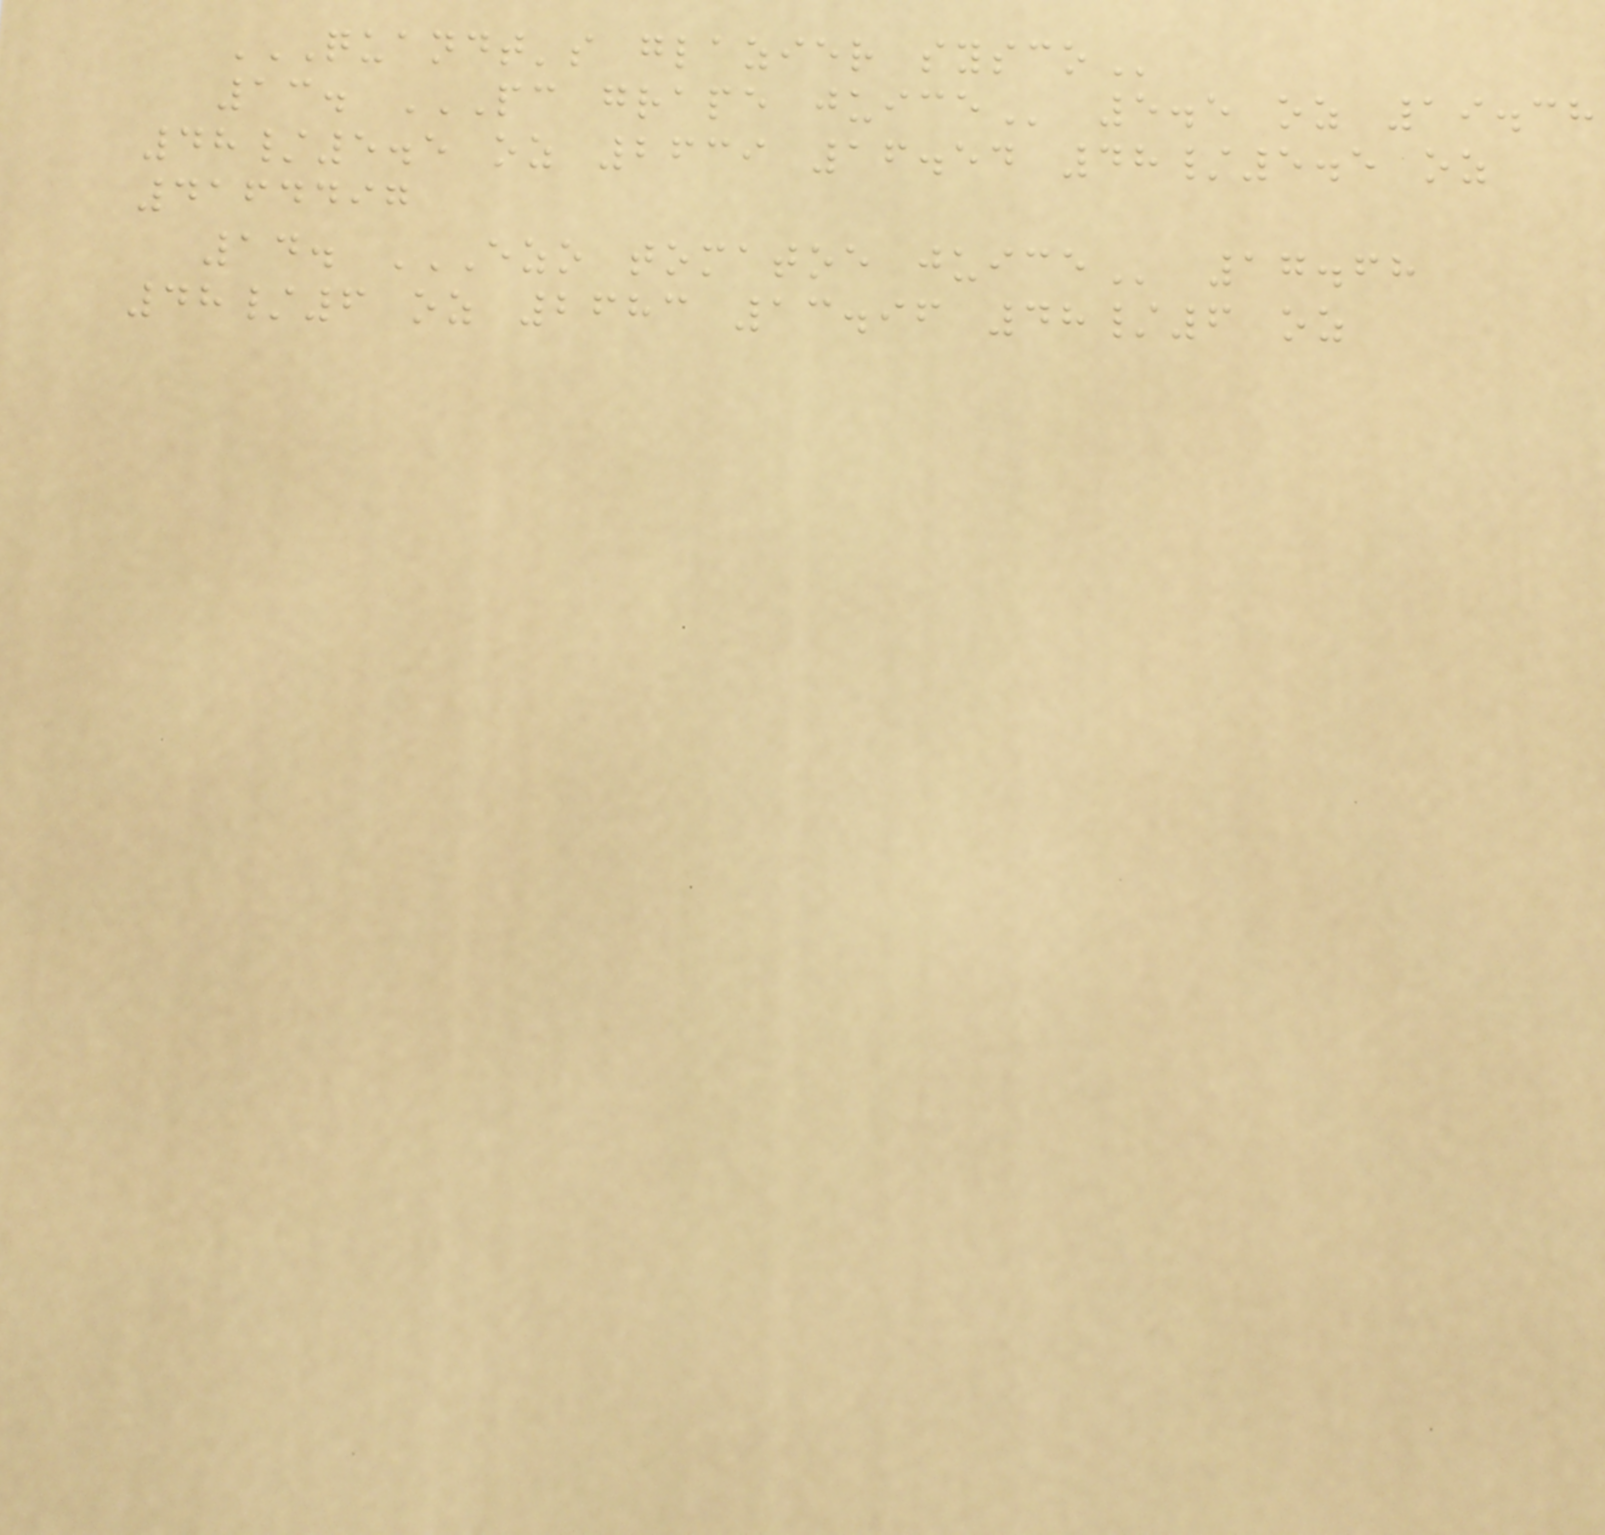QUANDT'S GLAZIER SYSCO
13. PC GRAPE JUICE 5.5 oz 19.38
48/5.5 oz 2639 16.54 48/5.5 oz
4164497
14. EZO TOMATOE JUICE 17.68
48/6 oz 2683 13.96 48/6 oz
